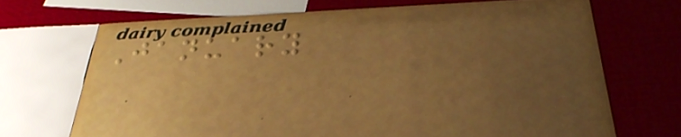January
